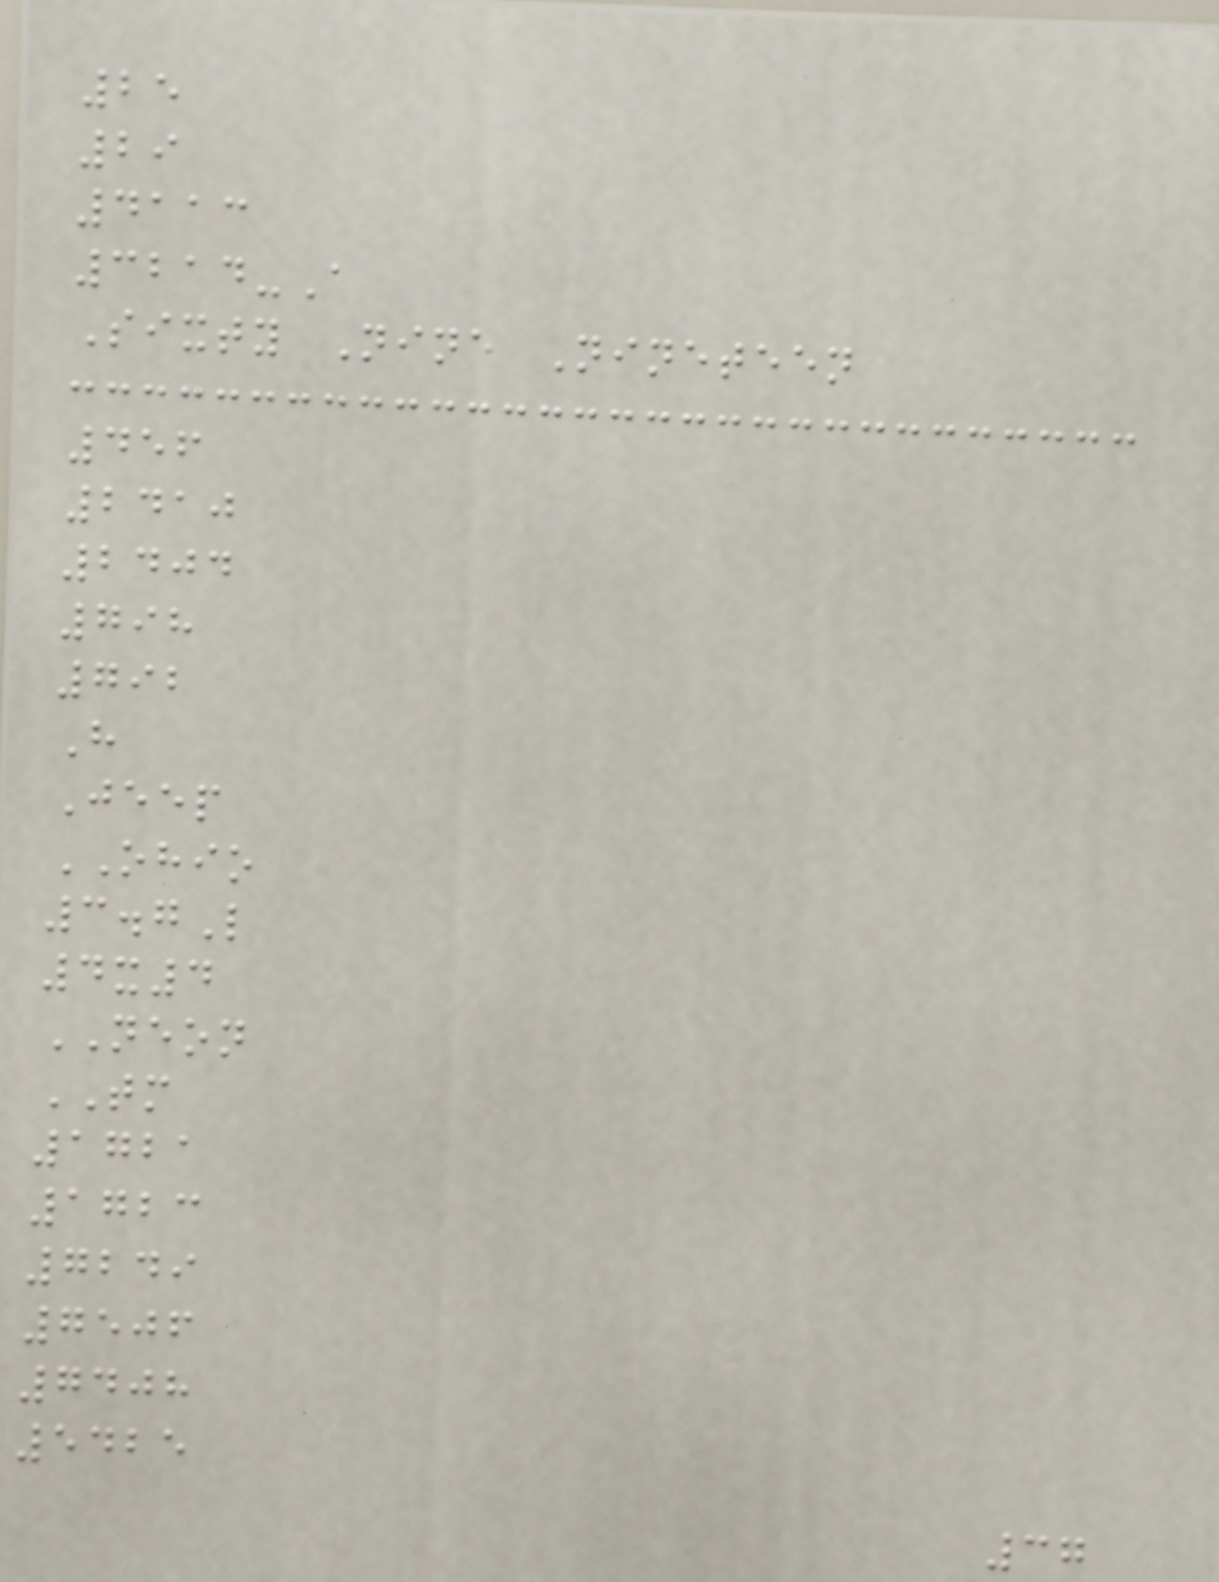25
29
4113
3214-A
Sixty Nine Nineteen
456
2410
2404
798
792
H
Jeep
OHIO
3.7L
4x4
NEON
TM
1721
1723
7249
7506
7408
5425
37
